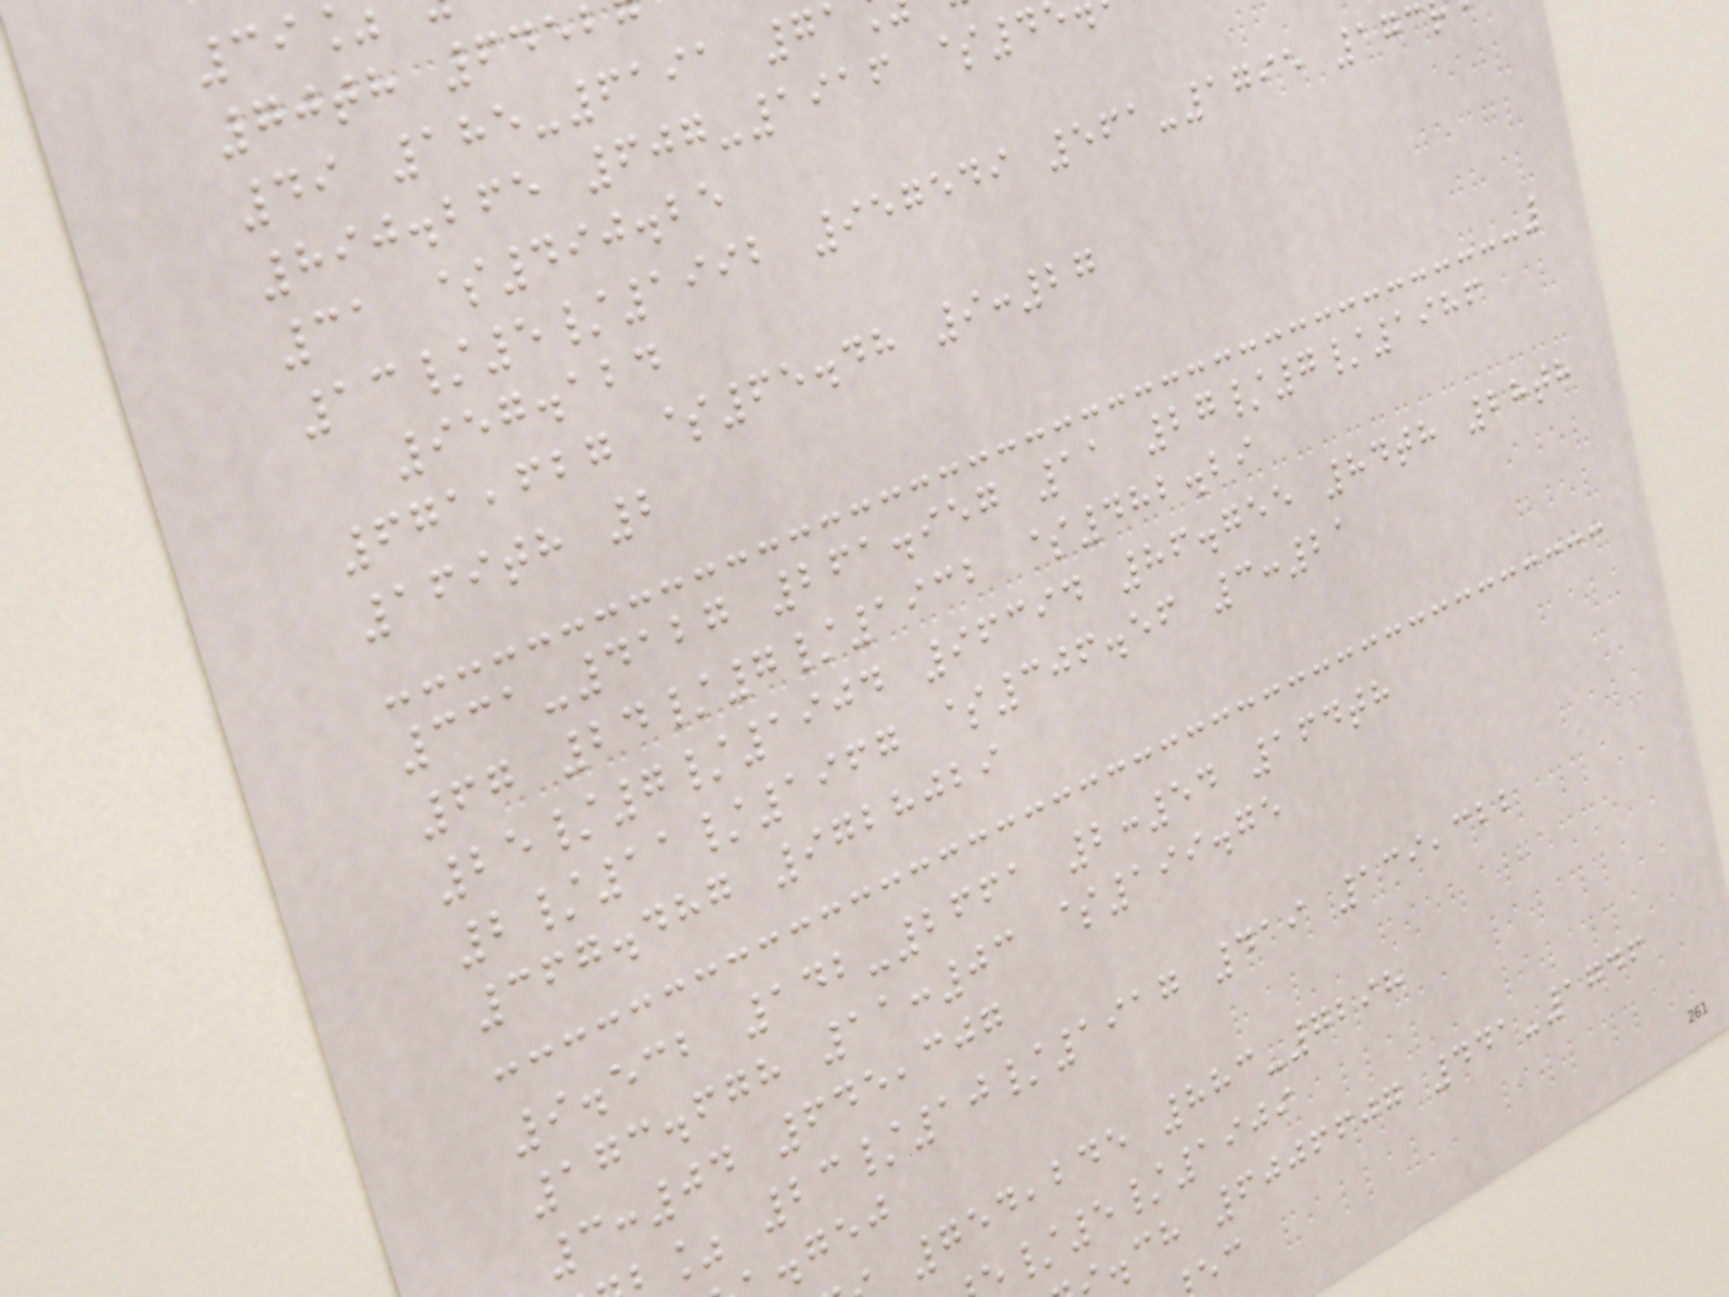70th 6452
49 185-6191 71
890.265 607-1916 $4
31 $490.25
13/5/1992 957549 561-1795 173
957.124
671,627 $65.48 9:27
169th 2
331-4127 261.957 11 27/7/1986
67 24/7/1932 $482.29
25/7/1904 96394 86.755 84th 28th
2/11/1967 $306.56 3:21
367.487 9728029
9.532 142-2661 2:54 164th
173.678 11:03 $199.75
3:04 645,307
% 23/10/1917 419 139,322
.gej
754,245 883-7298
/5/1909
.ch 6006607 441-1746
